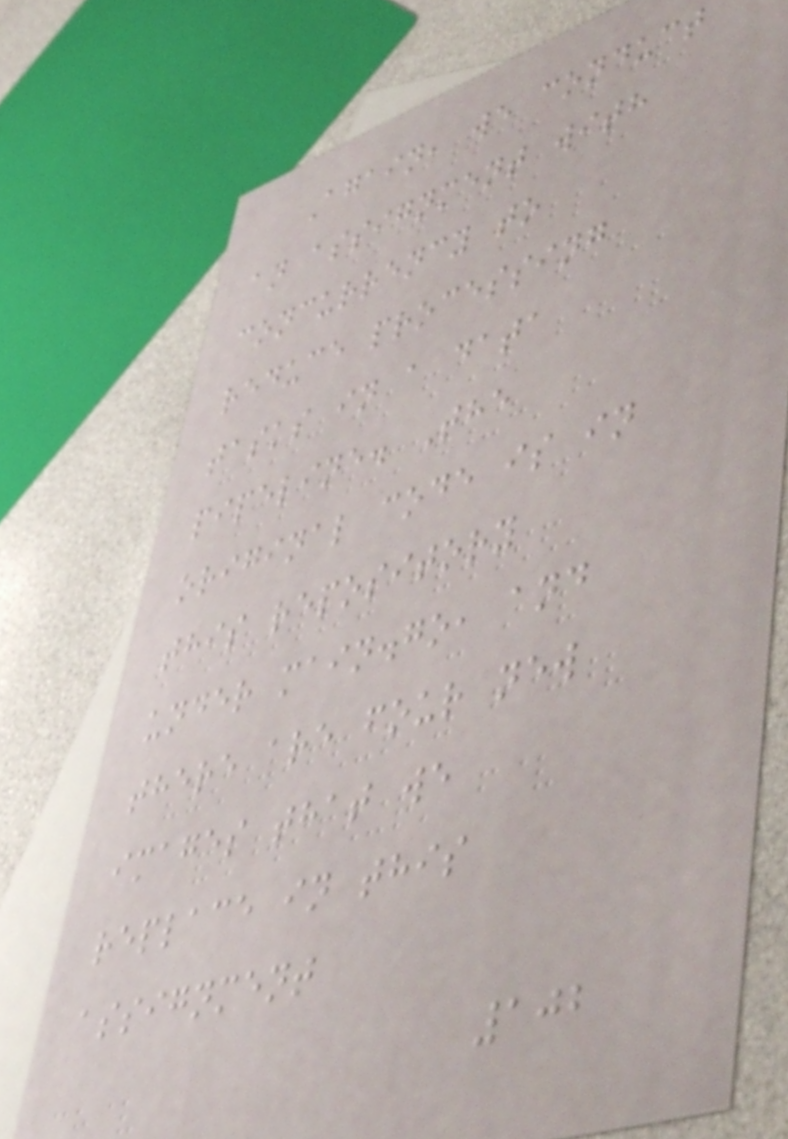Again, we conduct
an assignment with
concurrency to
reduce processing
tasks in a data
pipeline. The
original code is in
this repository
under main.go, and
there are four new
images that we
replace in this
assignment
102
